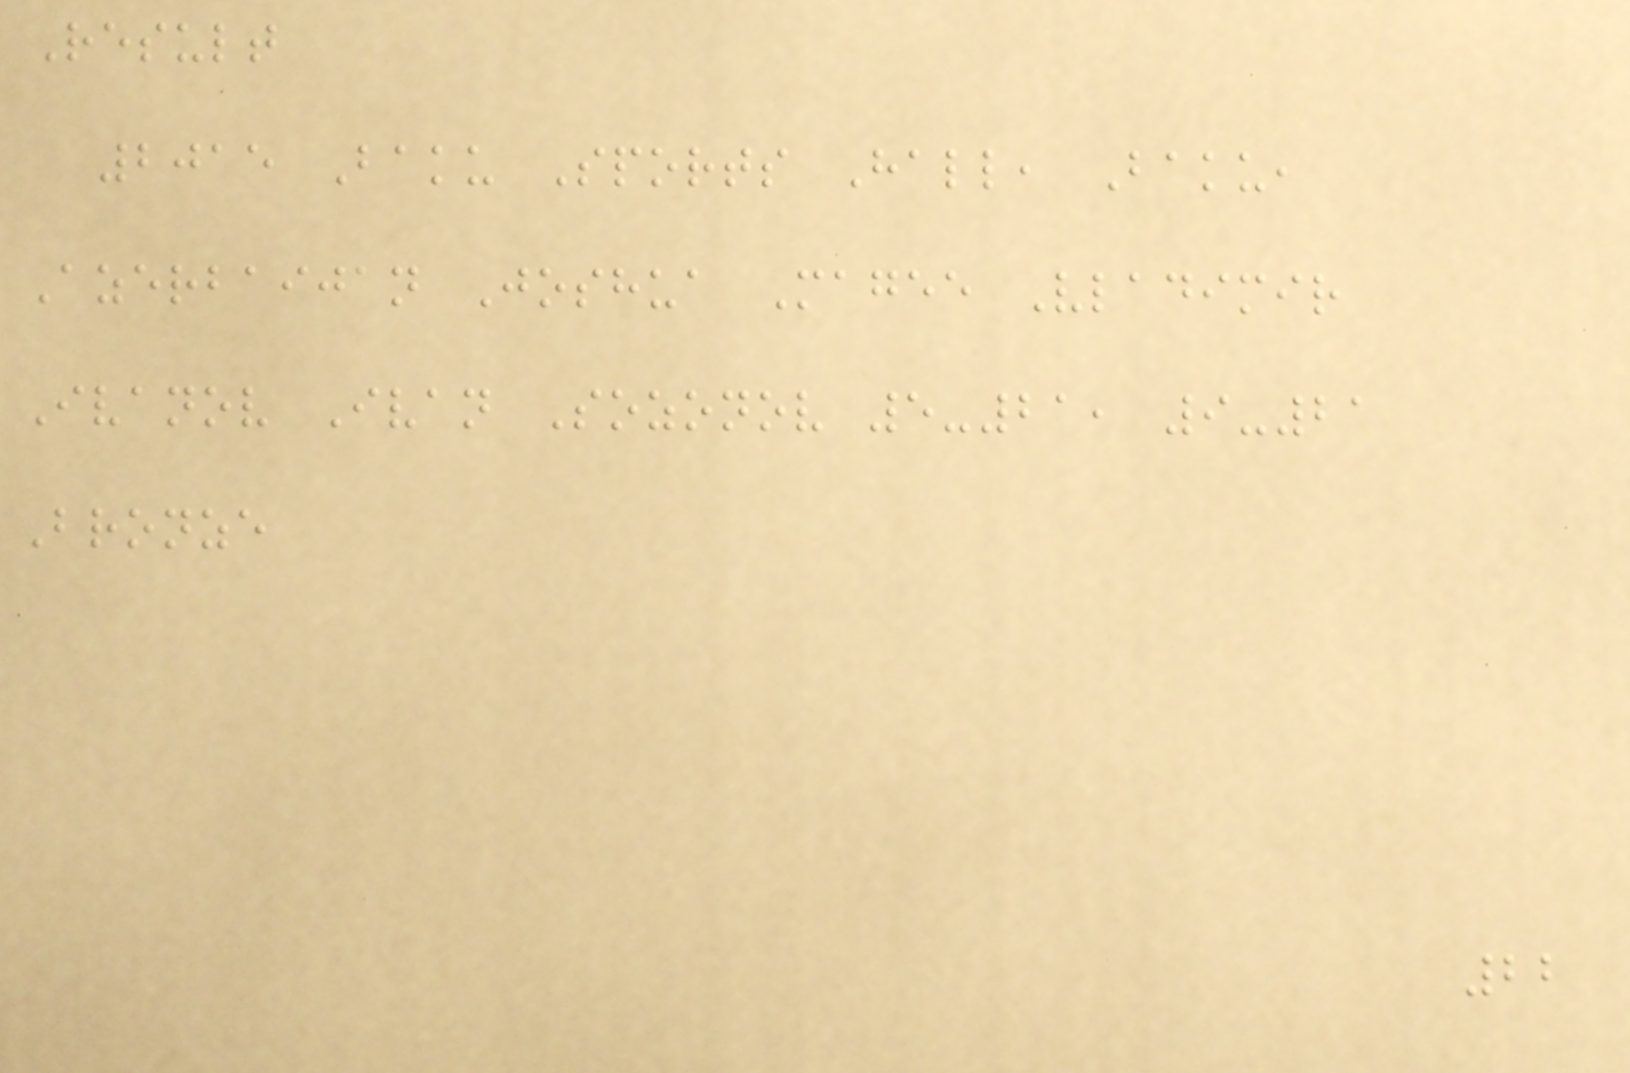Result
2015 Baku Sports Hall, Baku,
Azerbaijan Joshua Magee Vladimir
Ivanov Ivan Sozonov 5-21, 9-21
Bronze
22
